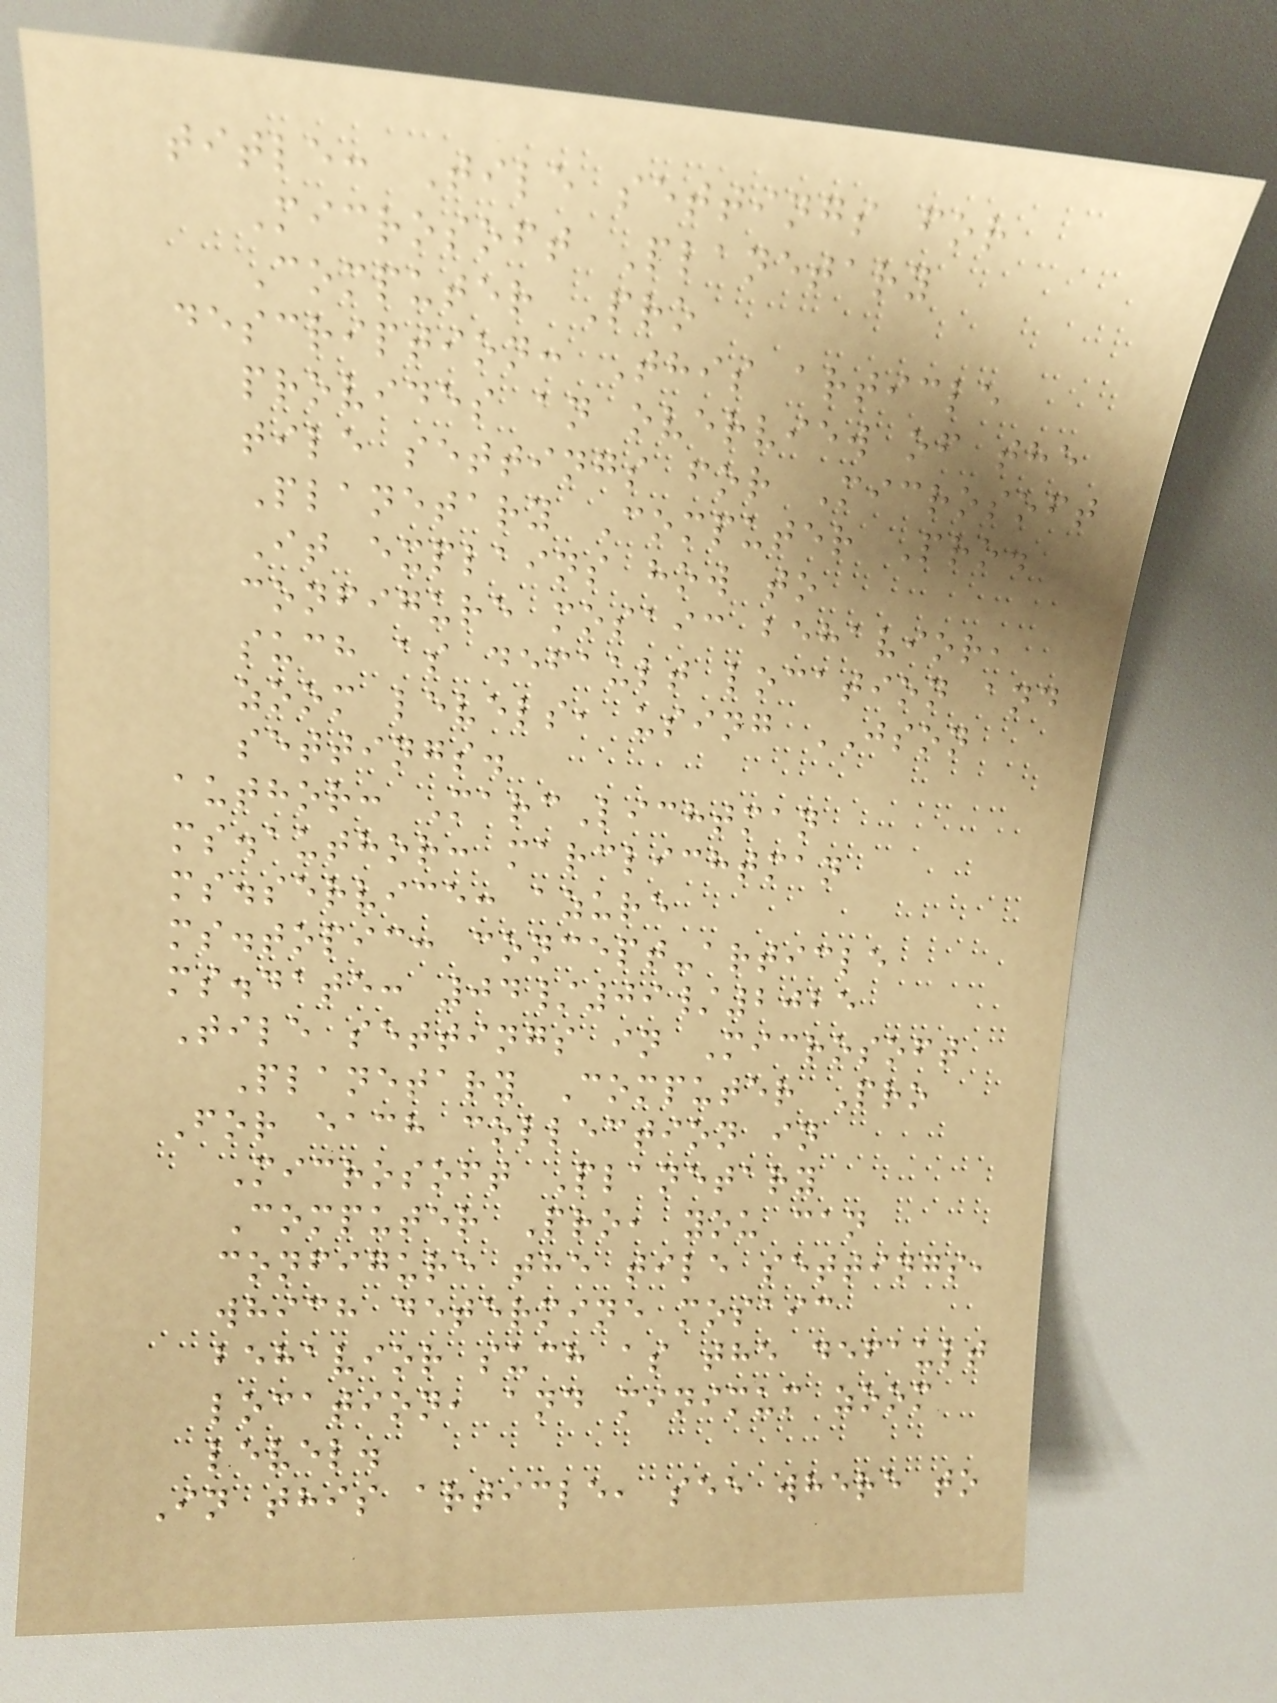title: Tile settings for
Microsoft Planetary
Computer Pro
description: This article
provides an overview of the
tile settings for Microsoft
Planetary Computer Pro.
It explains how to
configure mosaic behavior,
such as default location and
zoom levels, using JSON
settings.
author: MarcLichtman
ms.author: marclichtman
ms.service: azure
ms.topic: concept-article
ms.date: 04/09/2025
Tile settings in Microsoft
Planetary Computer Pro
For each collection in
Microsoft Planetary
Computer Pro, you can
configure the tile settings,
which determine mosaic
behavior such as the default
location, and minimum zoom
level.
In this article, see where to
